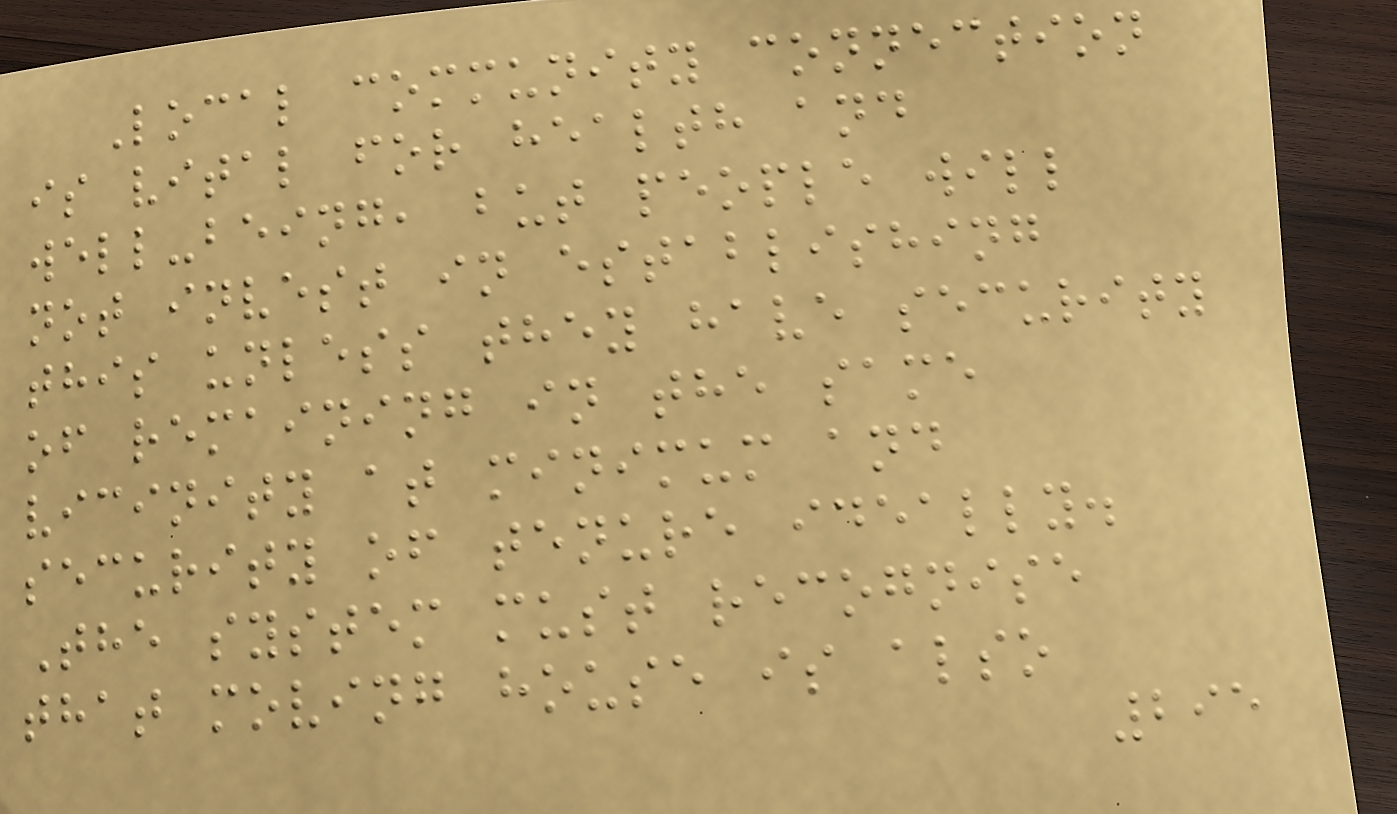Local community connection
is vital for health and
well-being, but people will
not invest in establishing
this unless they have security
of remaining in the same
vicinity at minimum and
security of tenure ideally.
The system must recognise
that moving house is also
295
